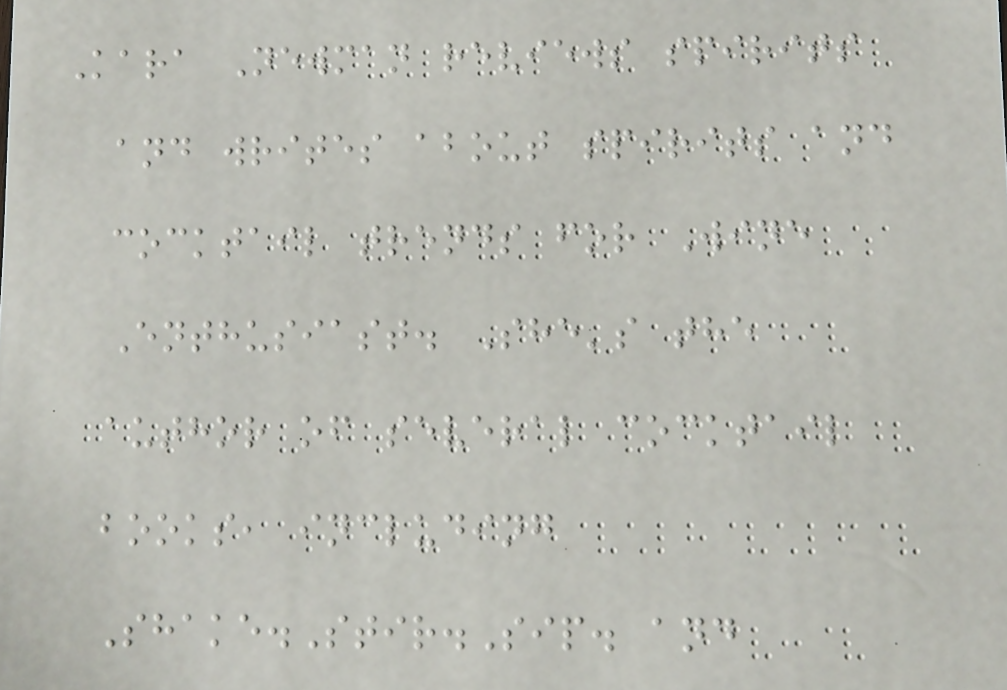Kara Newman reviews spirits
and writes about spirits and
cocktail trends for Wine
Enthusiast. She's the
author of several cocktail
books, including
Shake.Stir.Sip. and
